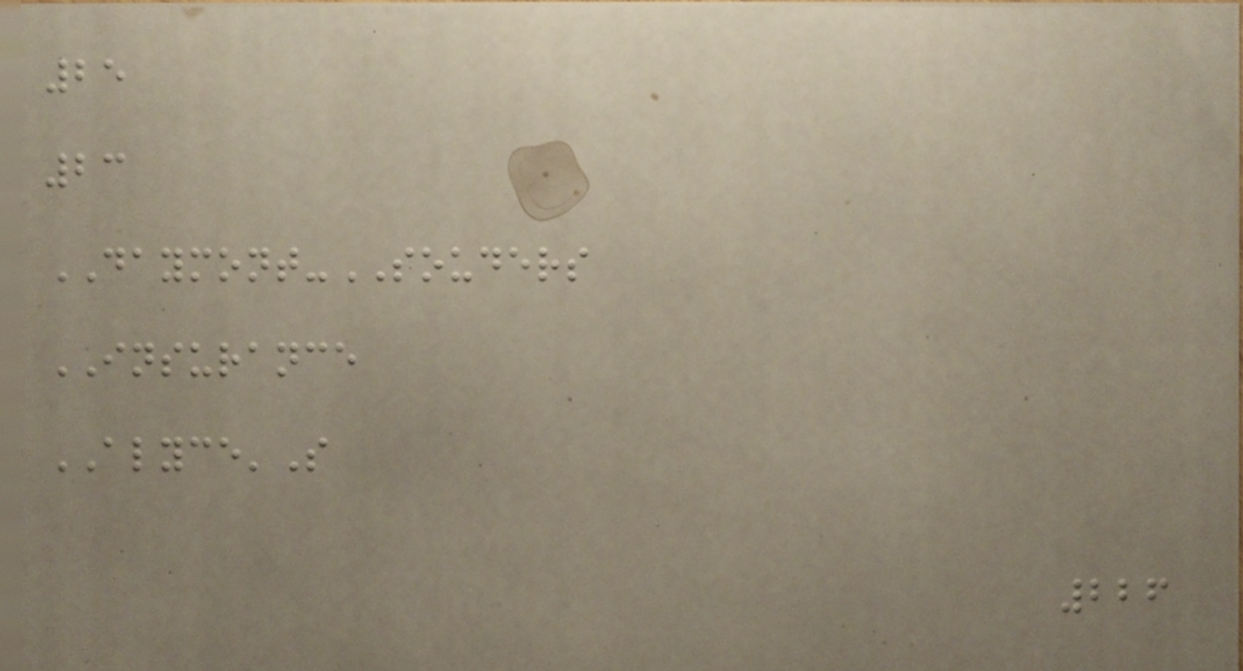25
23
DAYMONT-SOUDERS
INSURANCE
ALYCE'S
226
